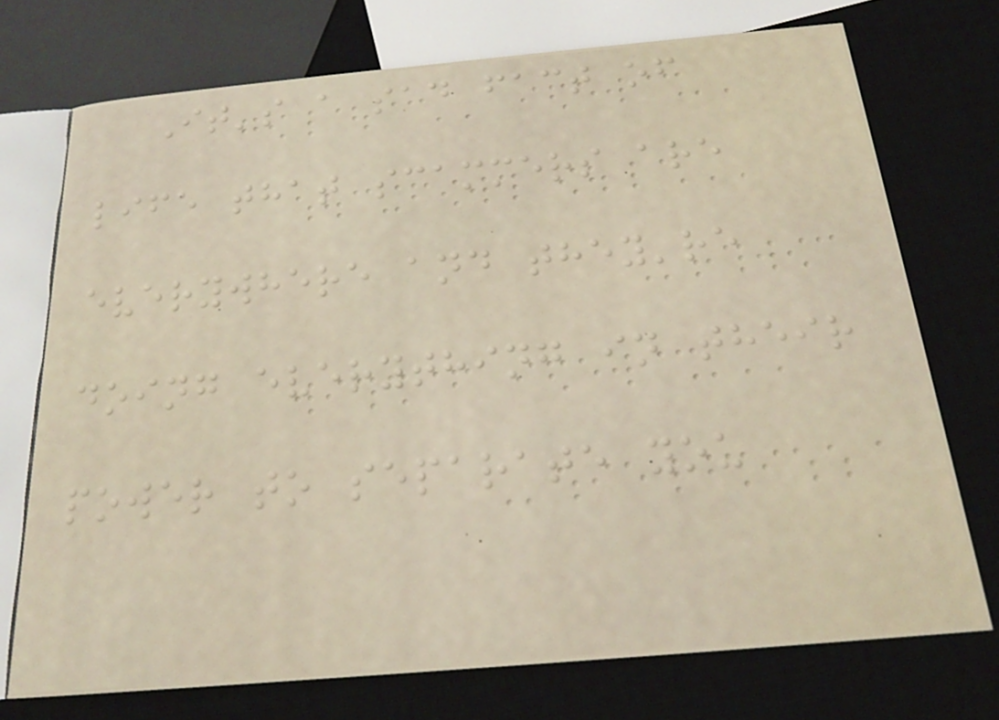It's a sad fact of
life that scammers are
everywhere and they're
doing everything in their
power to separate you
